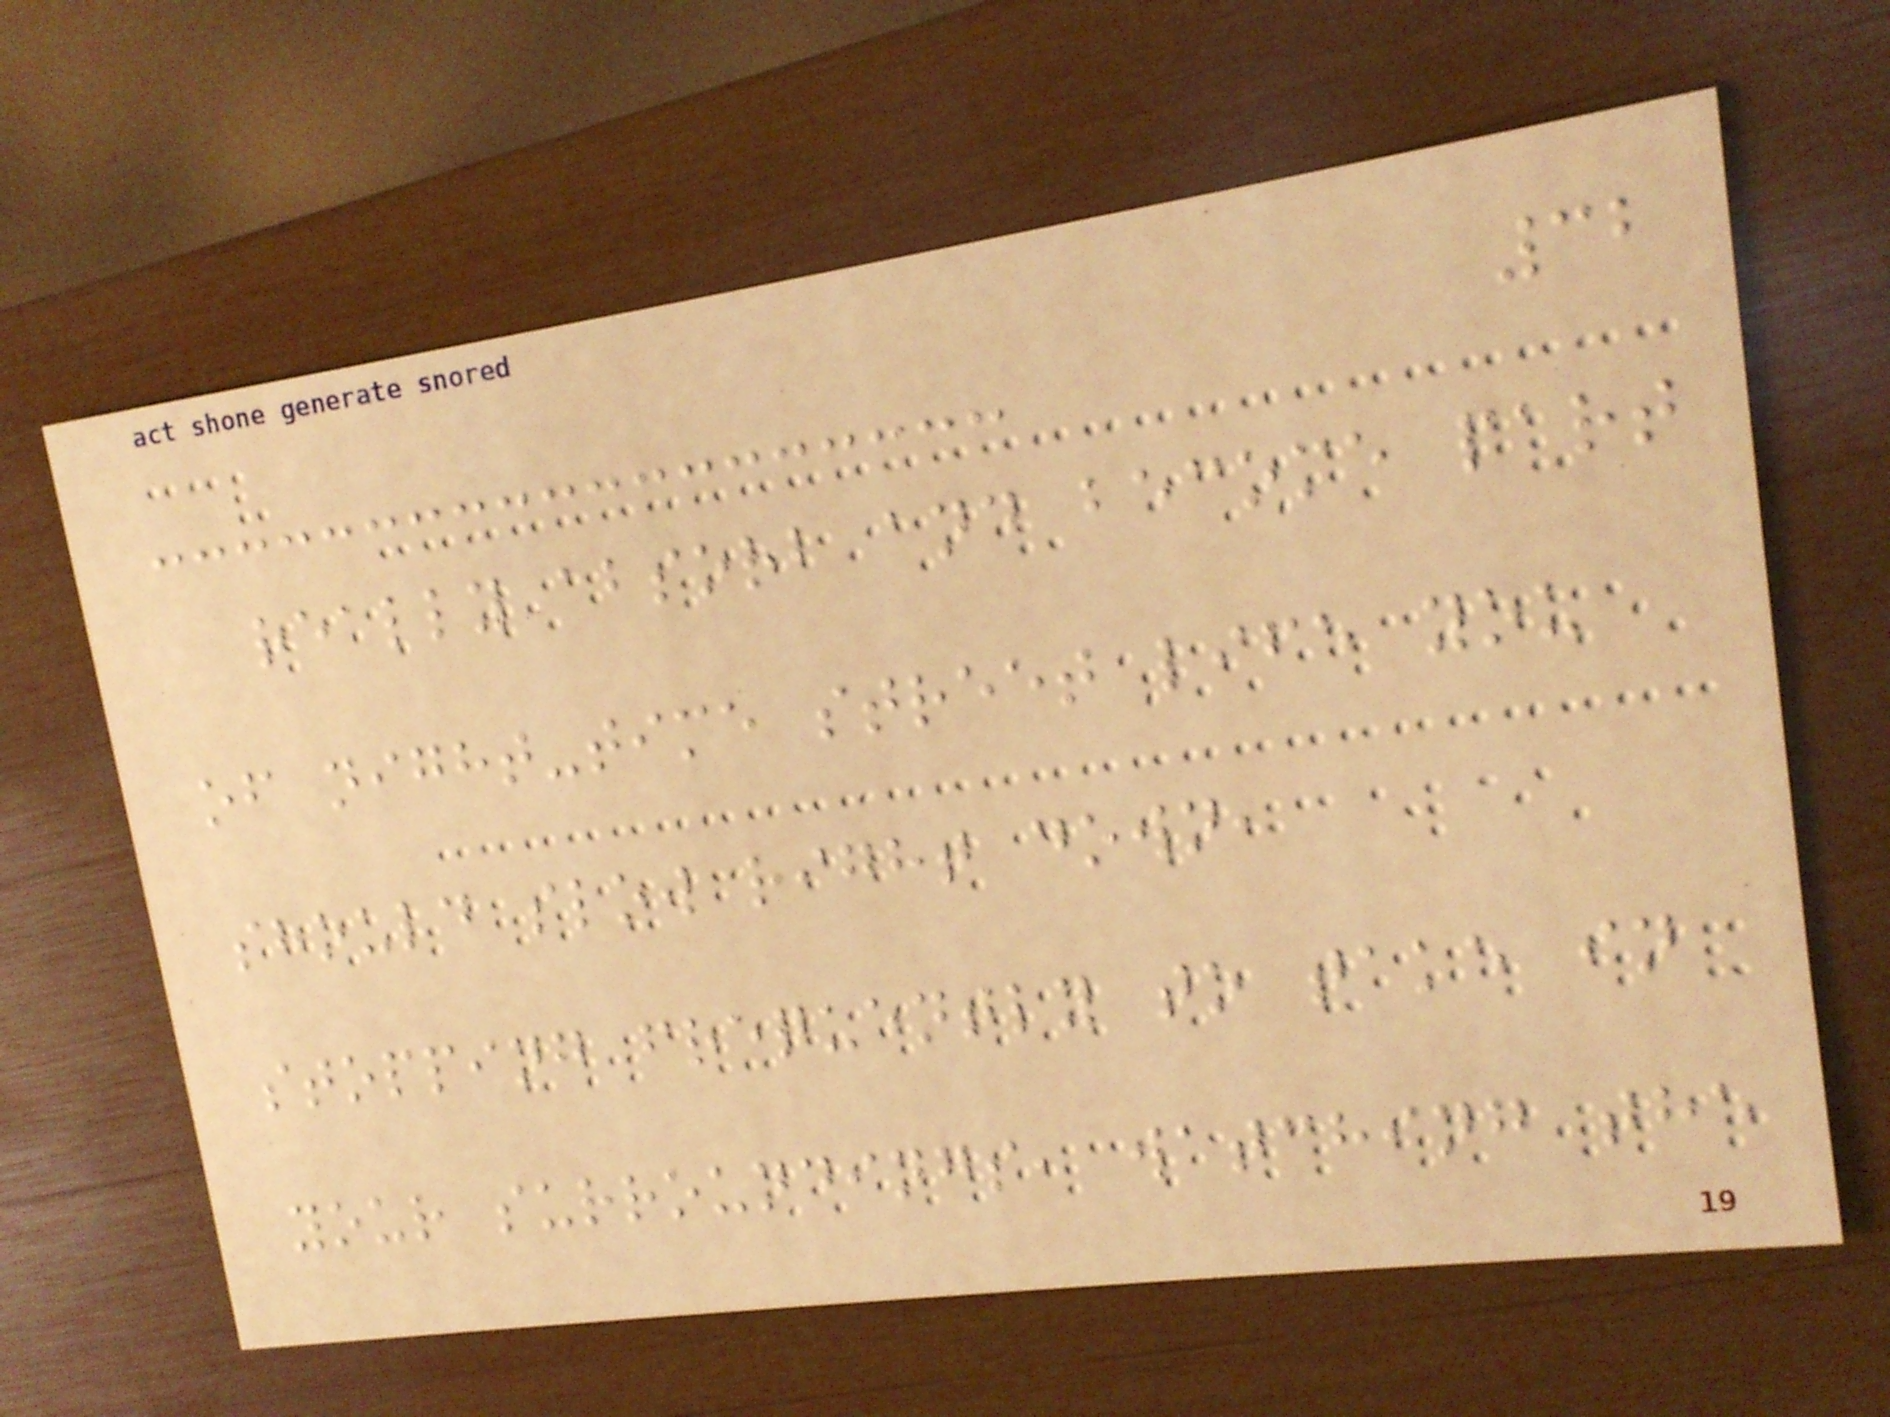32
really absorb and become part
of night-time street life you
should slow right down,
stopping frequently to take in
your surroundings, watching the
